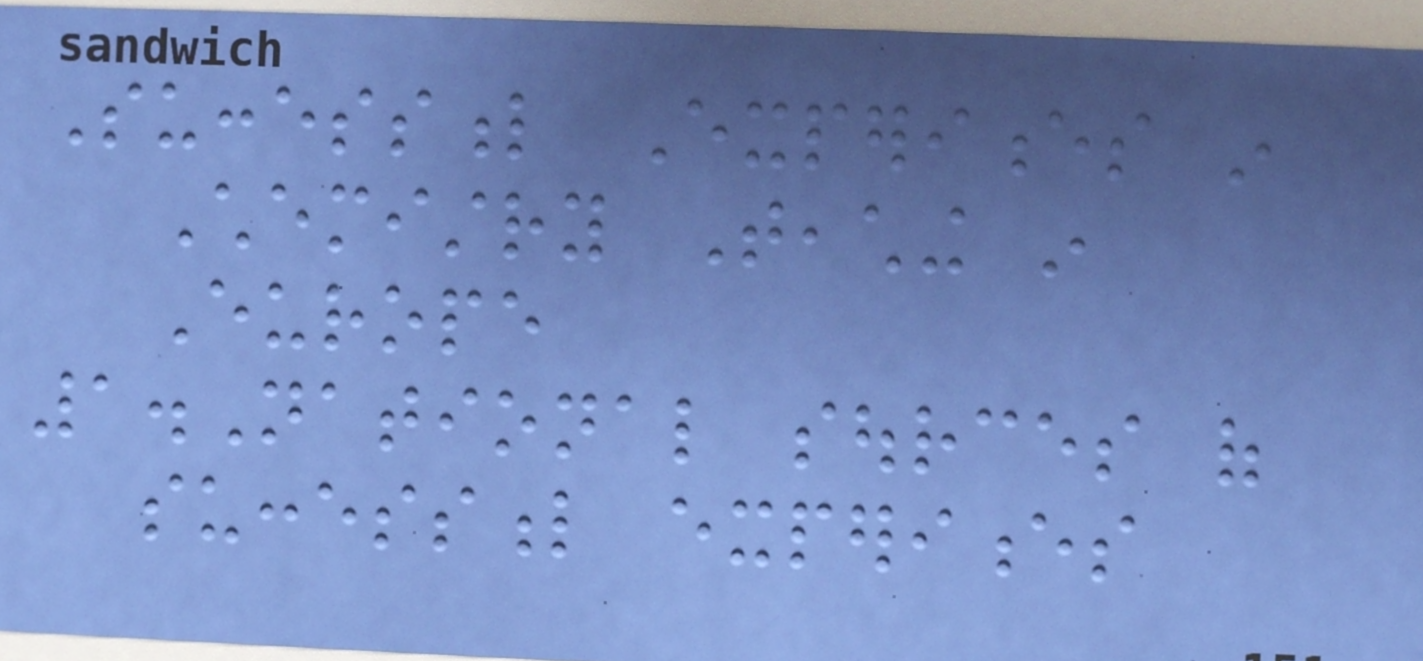Successful Experiences in
Chemistry Teaching in
Europe
1.National sources of
successful experiences
